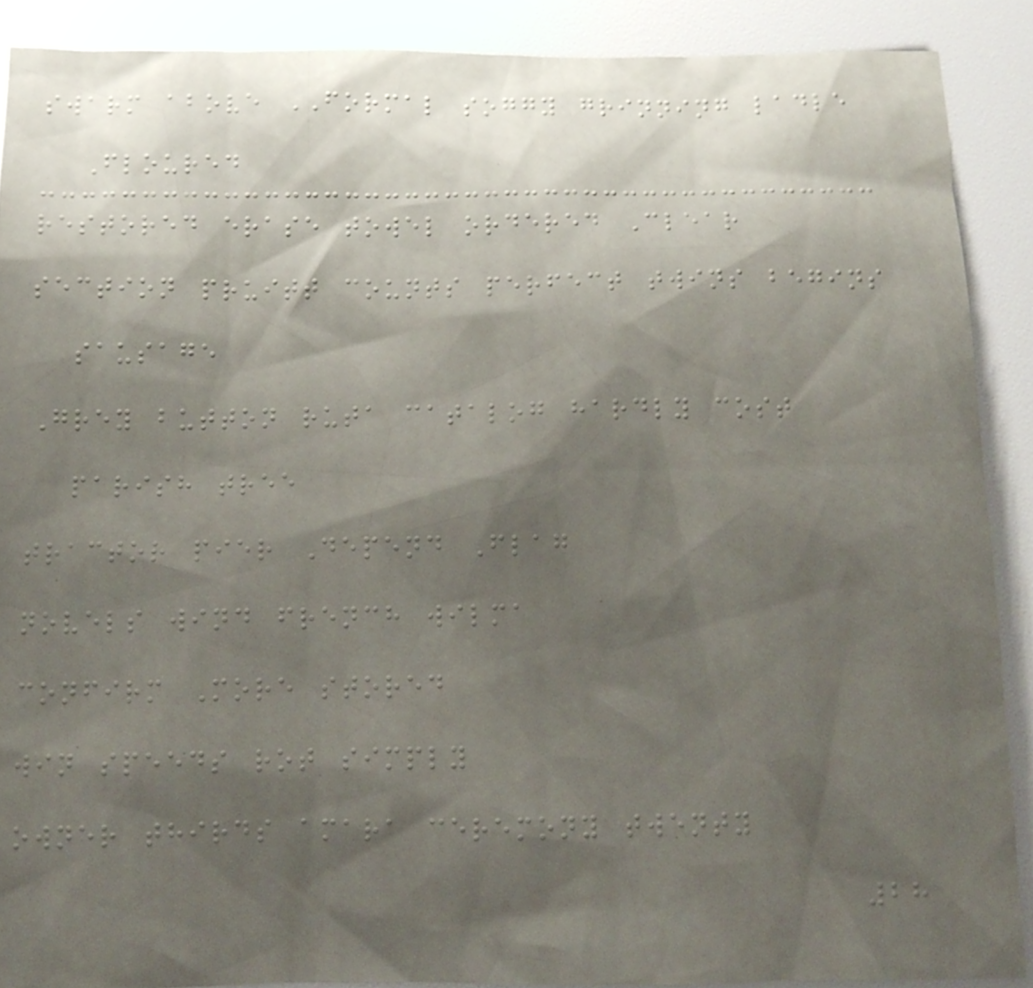swarm above FORMAL soggy grinning ladle
Floured
restored erase towel ordered Clear
section pruitt counts perfect twins begins
sausage
Grey button ruta catalog hardly cost
parish tree
tractor pier Depend Flag
novels wind french wilma
confirm More stored
win speeds rot simply
owner thirds amara ceremony twenty
28
